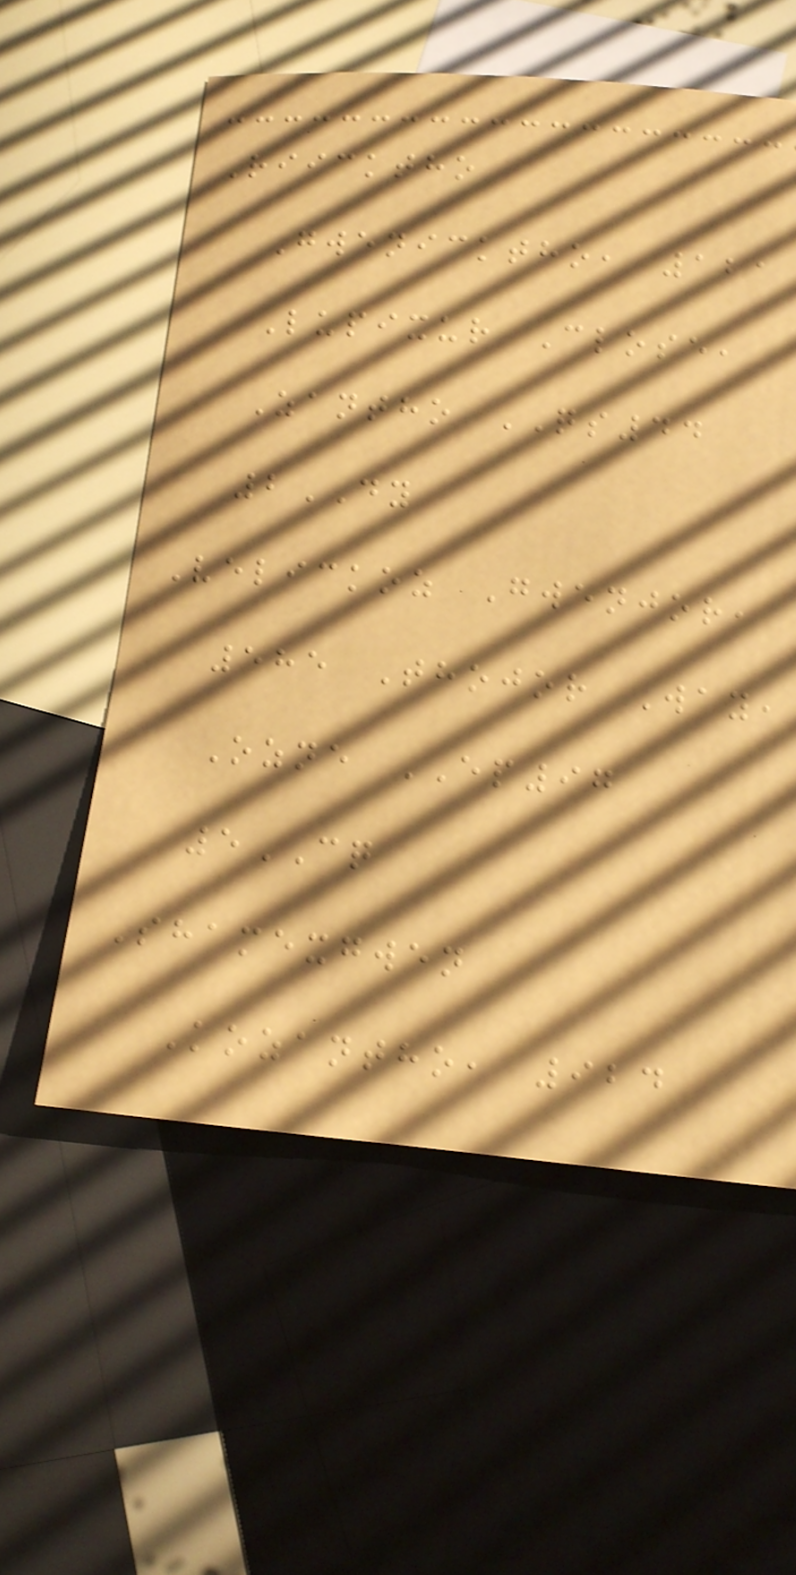Riicktho
Gwenicktho, 121
Lupixur Close,
Zantho QS44
2DY
Velickoz Gwenjor,
585 Thojor Way,
Ozne EP97
5CQ
Shamexgwen
Kozantho, 924
